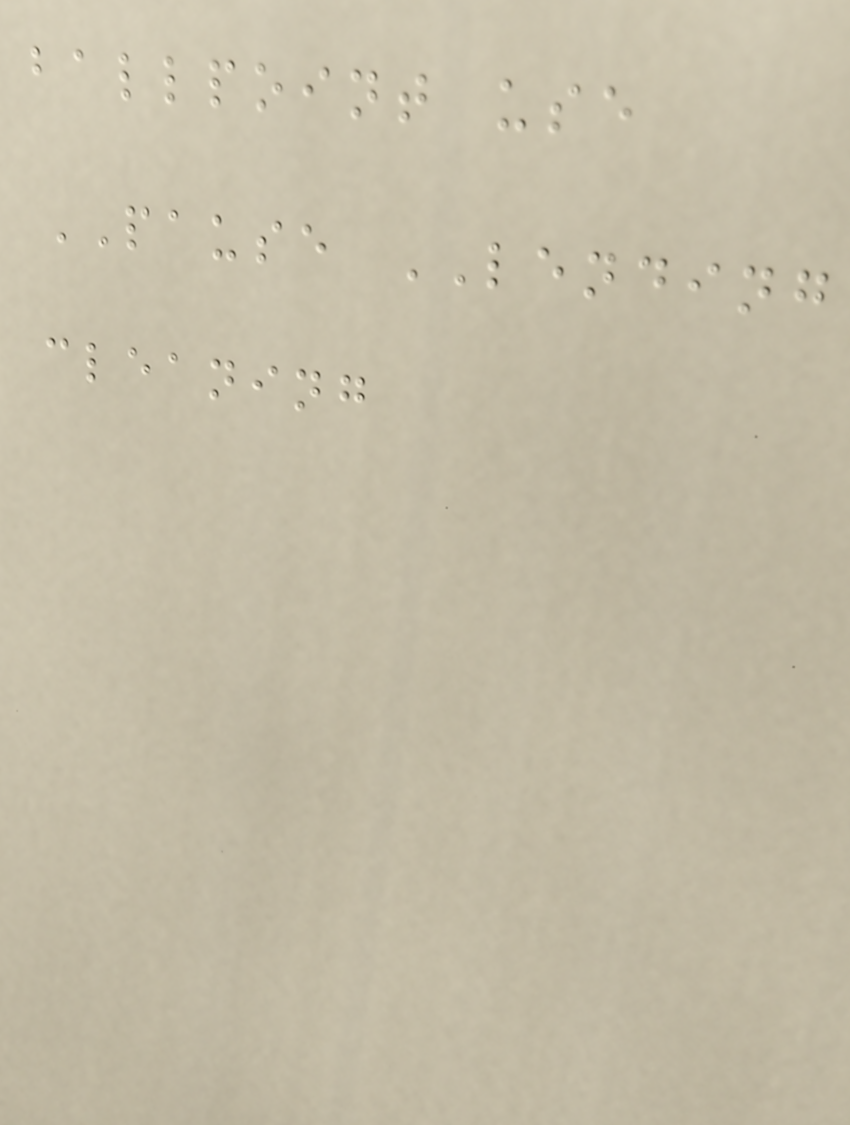ballpoint use
PAUSE LENDING
cleaning
